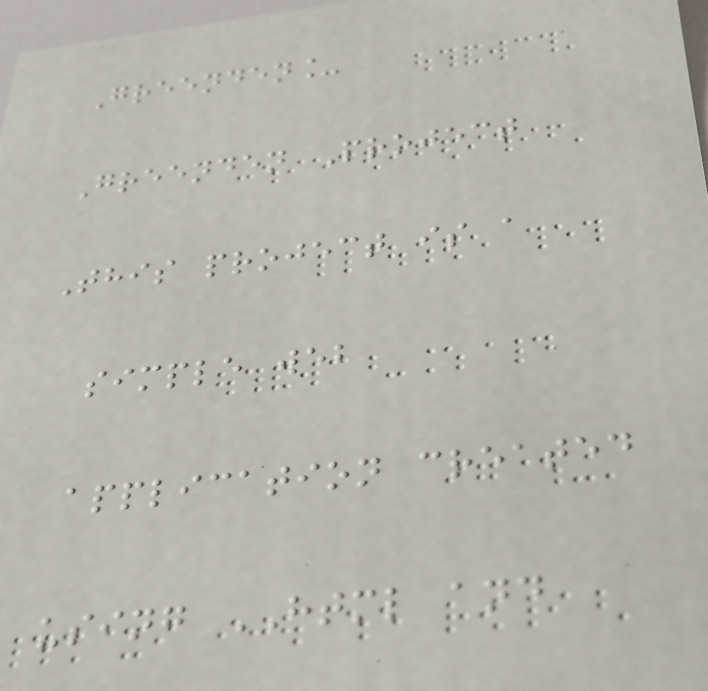Greenden_
Greenden Project
This project is a
simple web
application created
using HTML and
